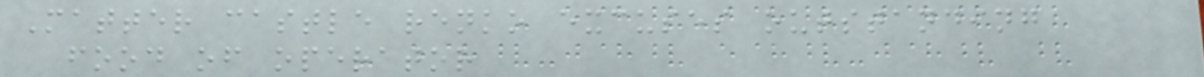Matter castle renko excuses outstanding
food of operator
